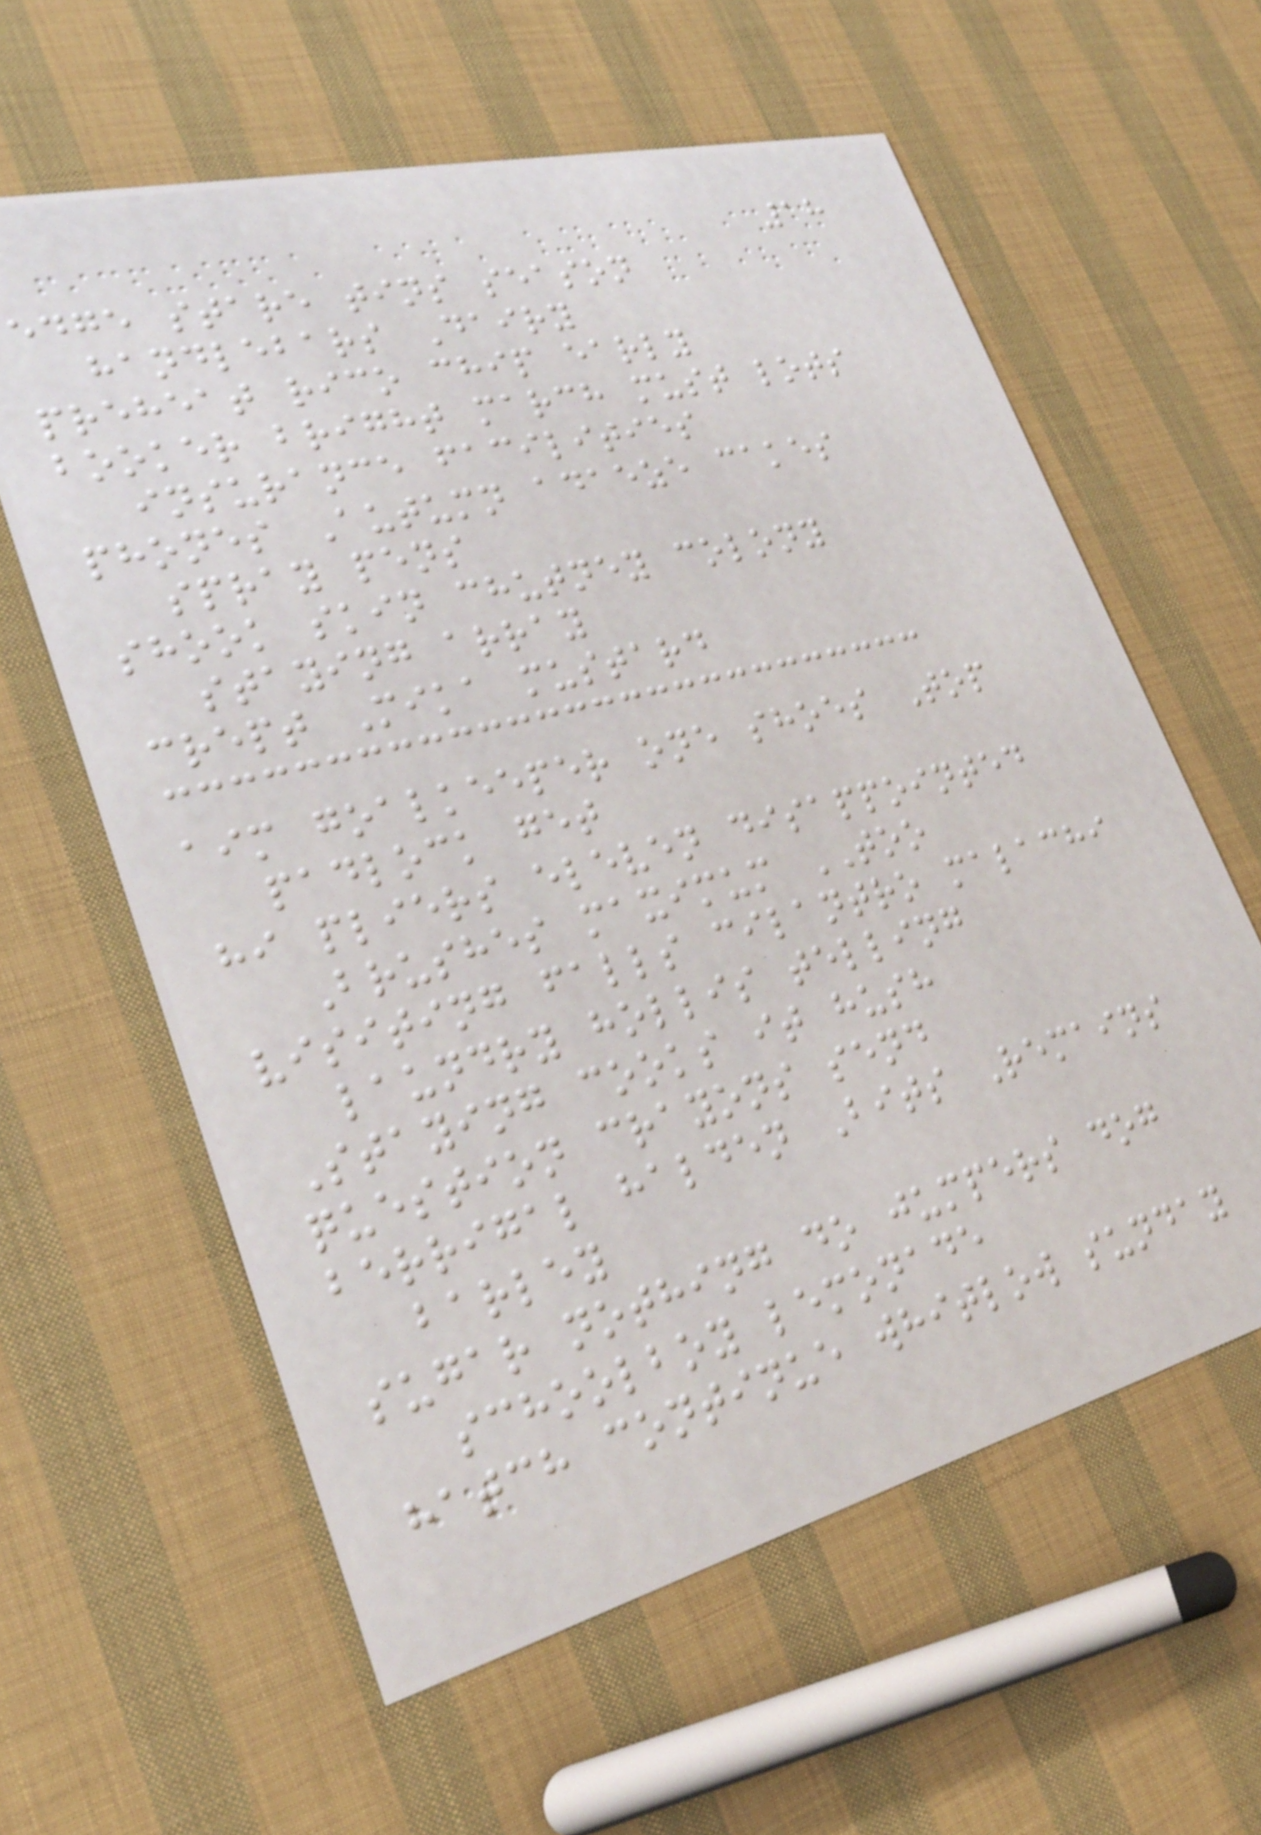18
edge stare tins season
handlebars Dairy
preheat rico chip early
booker bright march must lots
insurance facilities
phones Autumn adaeze cakes
spray pens
shook skin chutney colony
staying array
crept Mika mustard
aim goalkeeper one shoes Top
padlock get
hi pliers eleven disappointed
Brushes maximum TOO
visiting falls cilantro malachi
laundry hollis telling
Staying cooks it hush
question crayons send
berrigal halden Bits Remains
barley
sugar nothing do jumpers dog
schoolboy lemonade
hatch continue whitlow sunday
